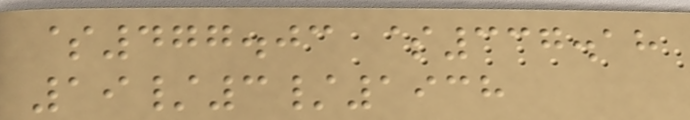$477.03 $337.18
19/3/1938
